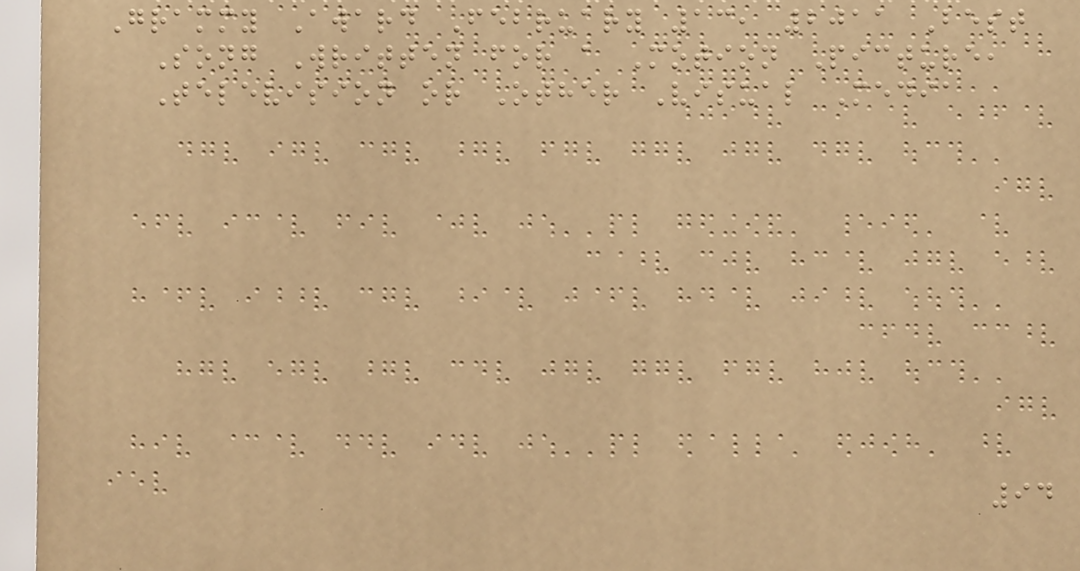Grammy Award February 13, 2011 Best
Song Written for a Motion Picture,
Television or Other Visual Media
94
